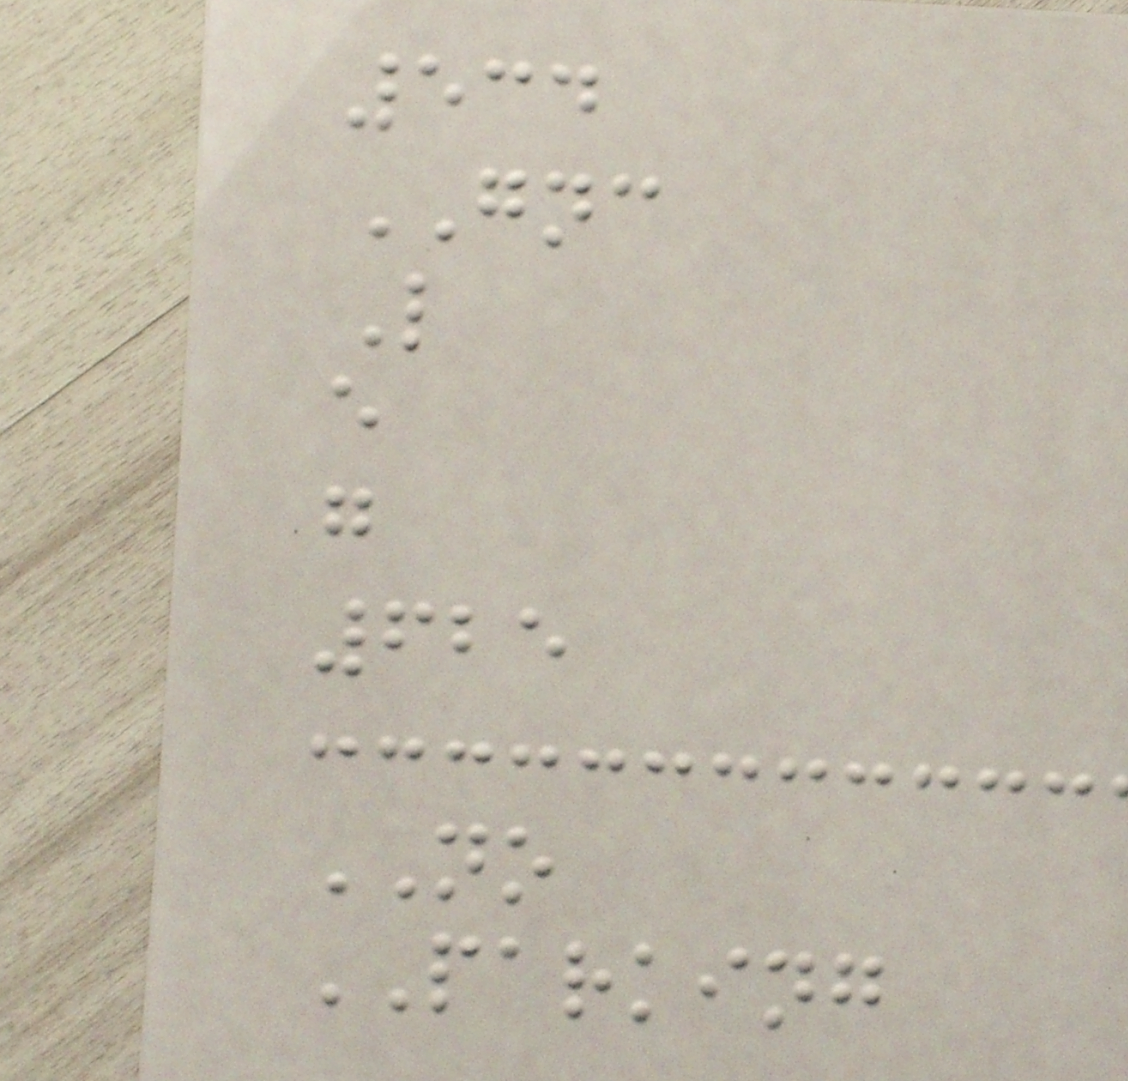534
GNC
L
e
g
625
NO
PARKING
